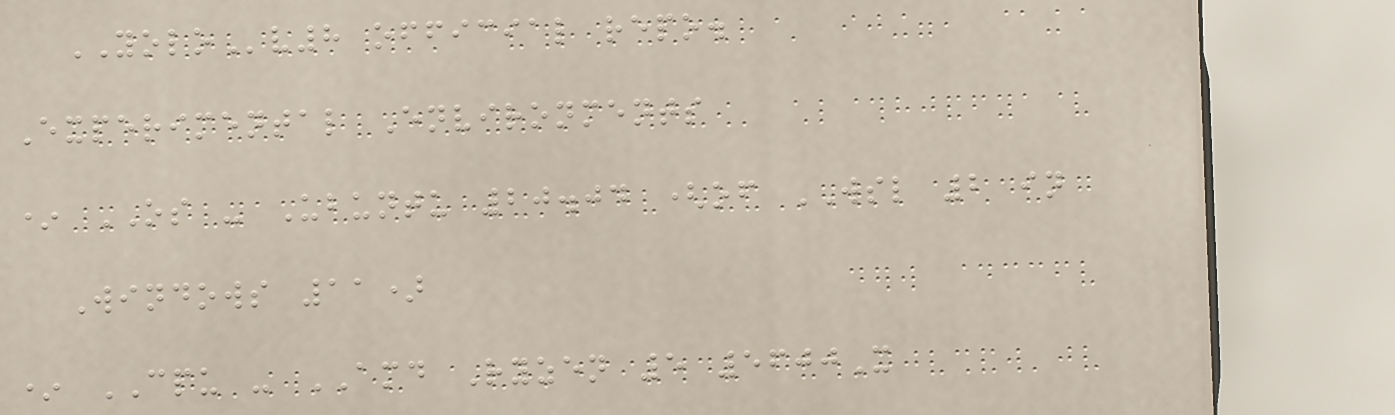YOLOv8 official repo.
Experimental Environments
* OS - Ubuntu 20.04 (of WSL 2 in
Windows 11)
* CPU - AMD Ryzen 5 5600X
